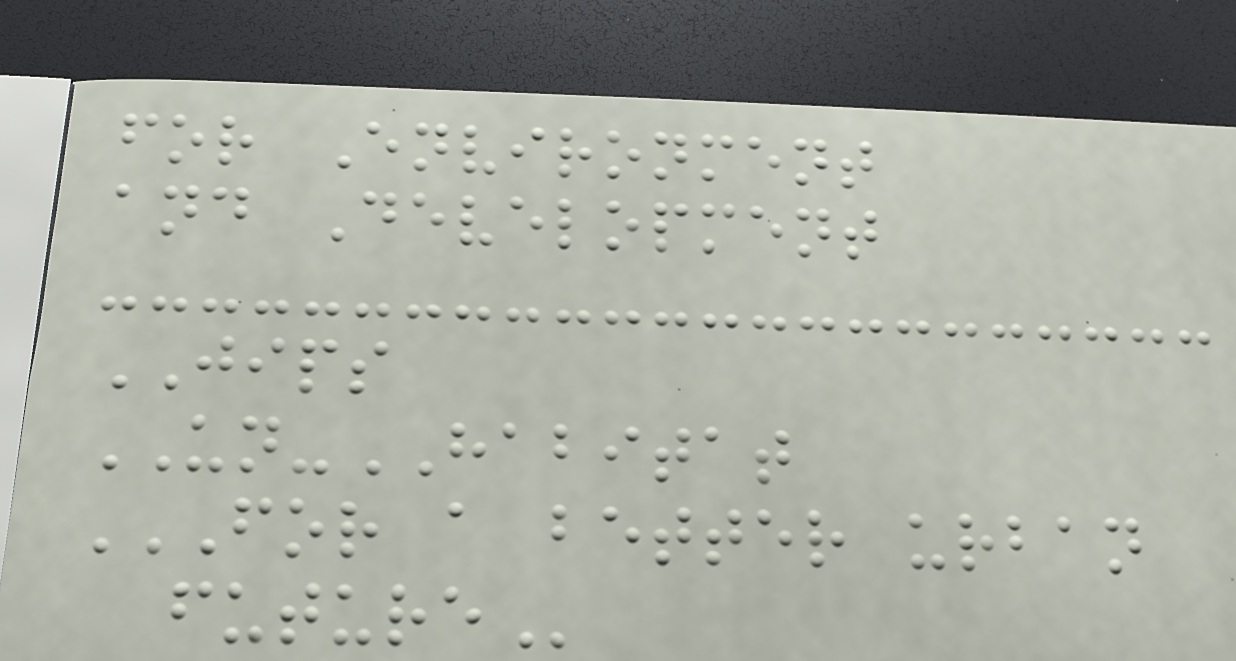for Environment
and Development
JIPS
UN-HABITAT
FOR A BETTER URBAN
FUTURE
